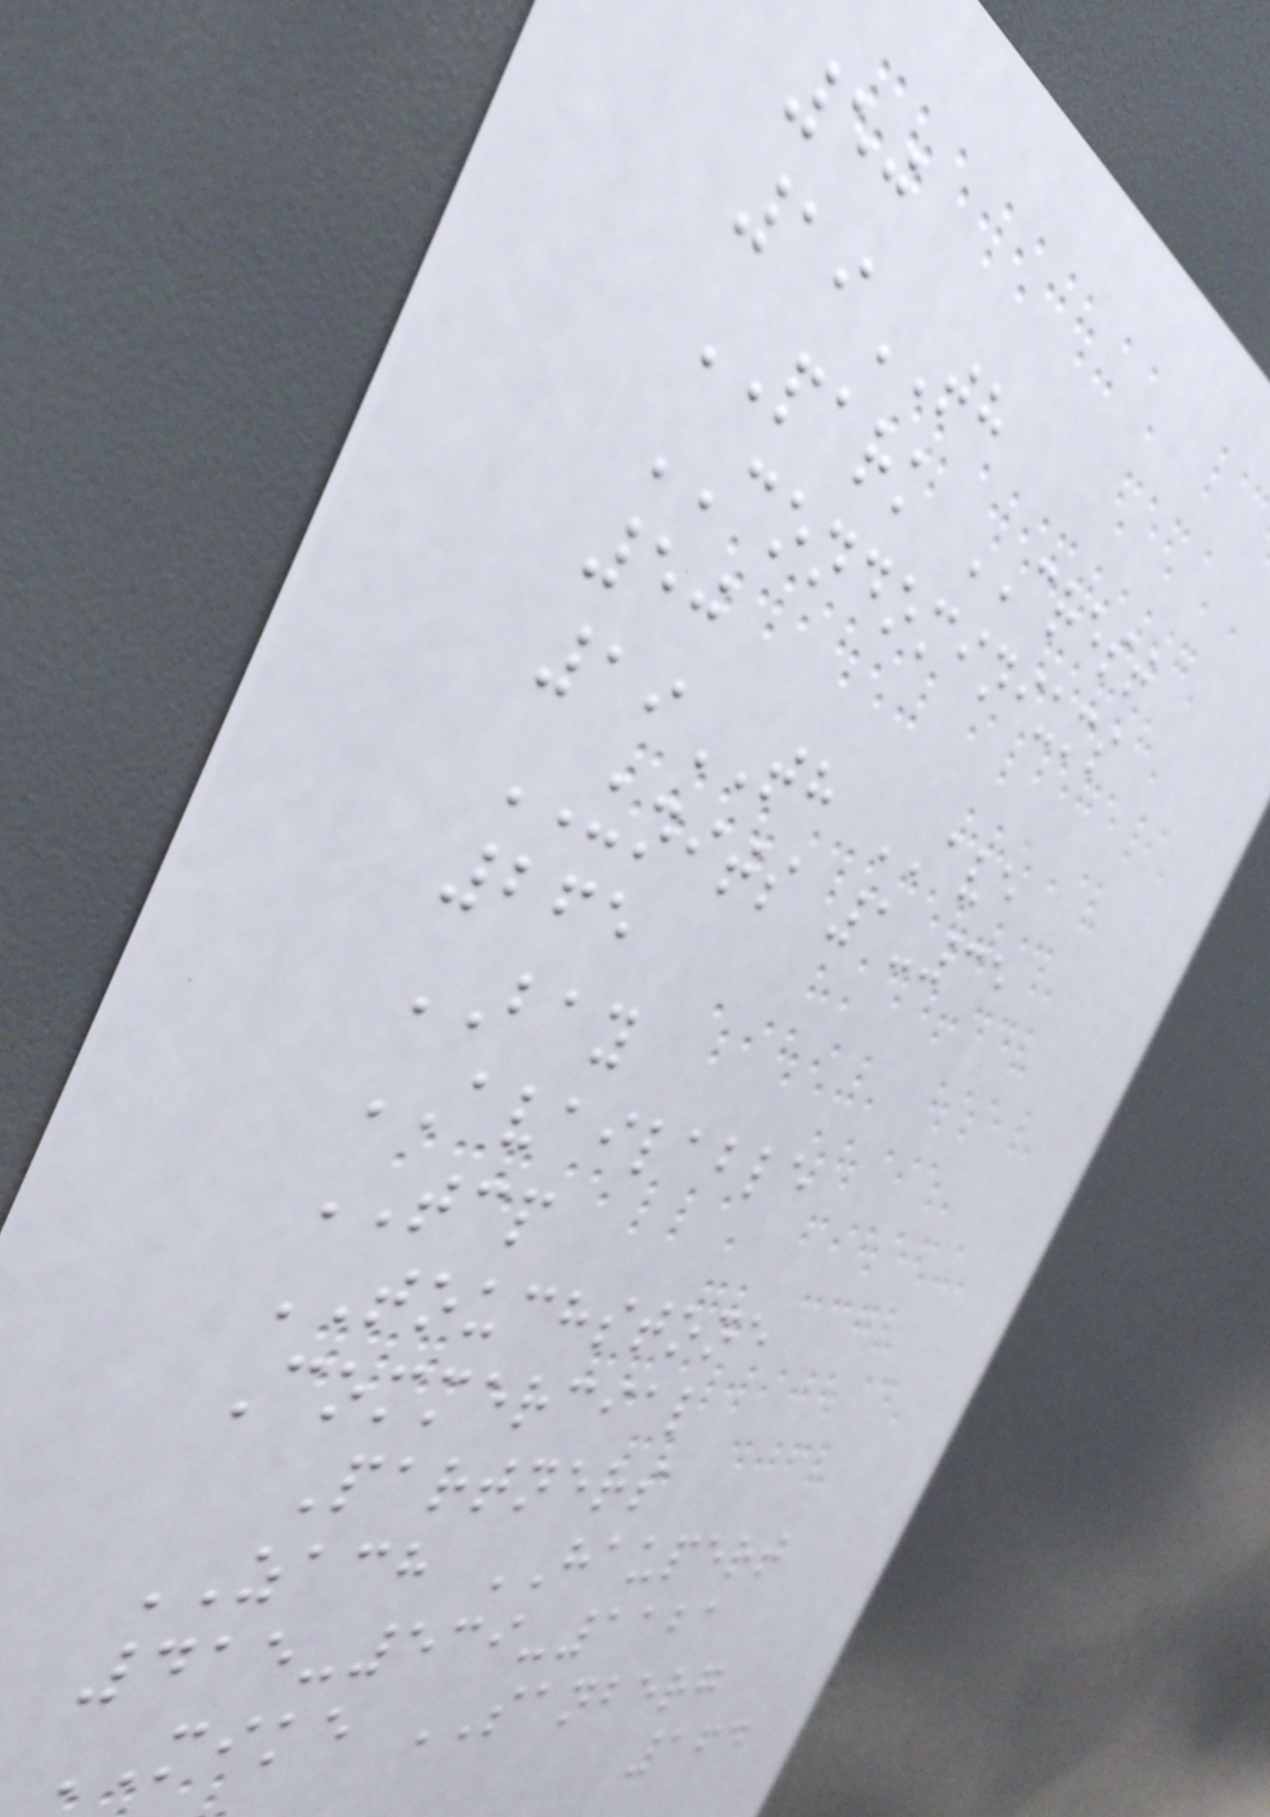50
19TH
PARK CREST
CONDOMINIUMS
50
19TH AVE
UNITS 1-35
265
BAY
AVAILABLE
TCP
TOUCHSTONE
Commercial
Partners
ZACH HAUPERT
415-539-1121
MIKE SANBERG
164
